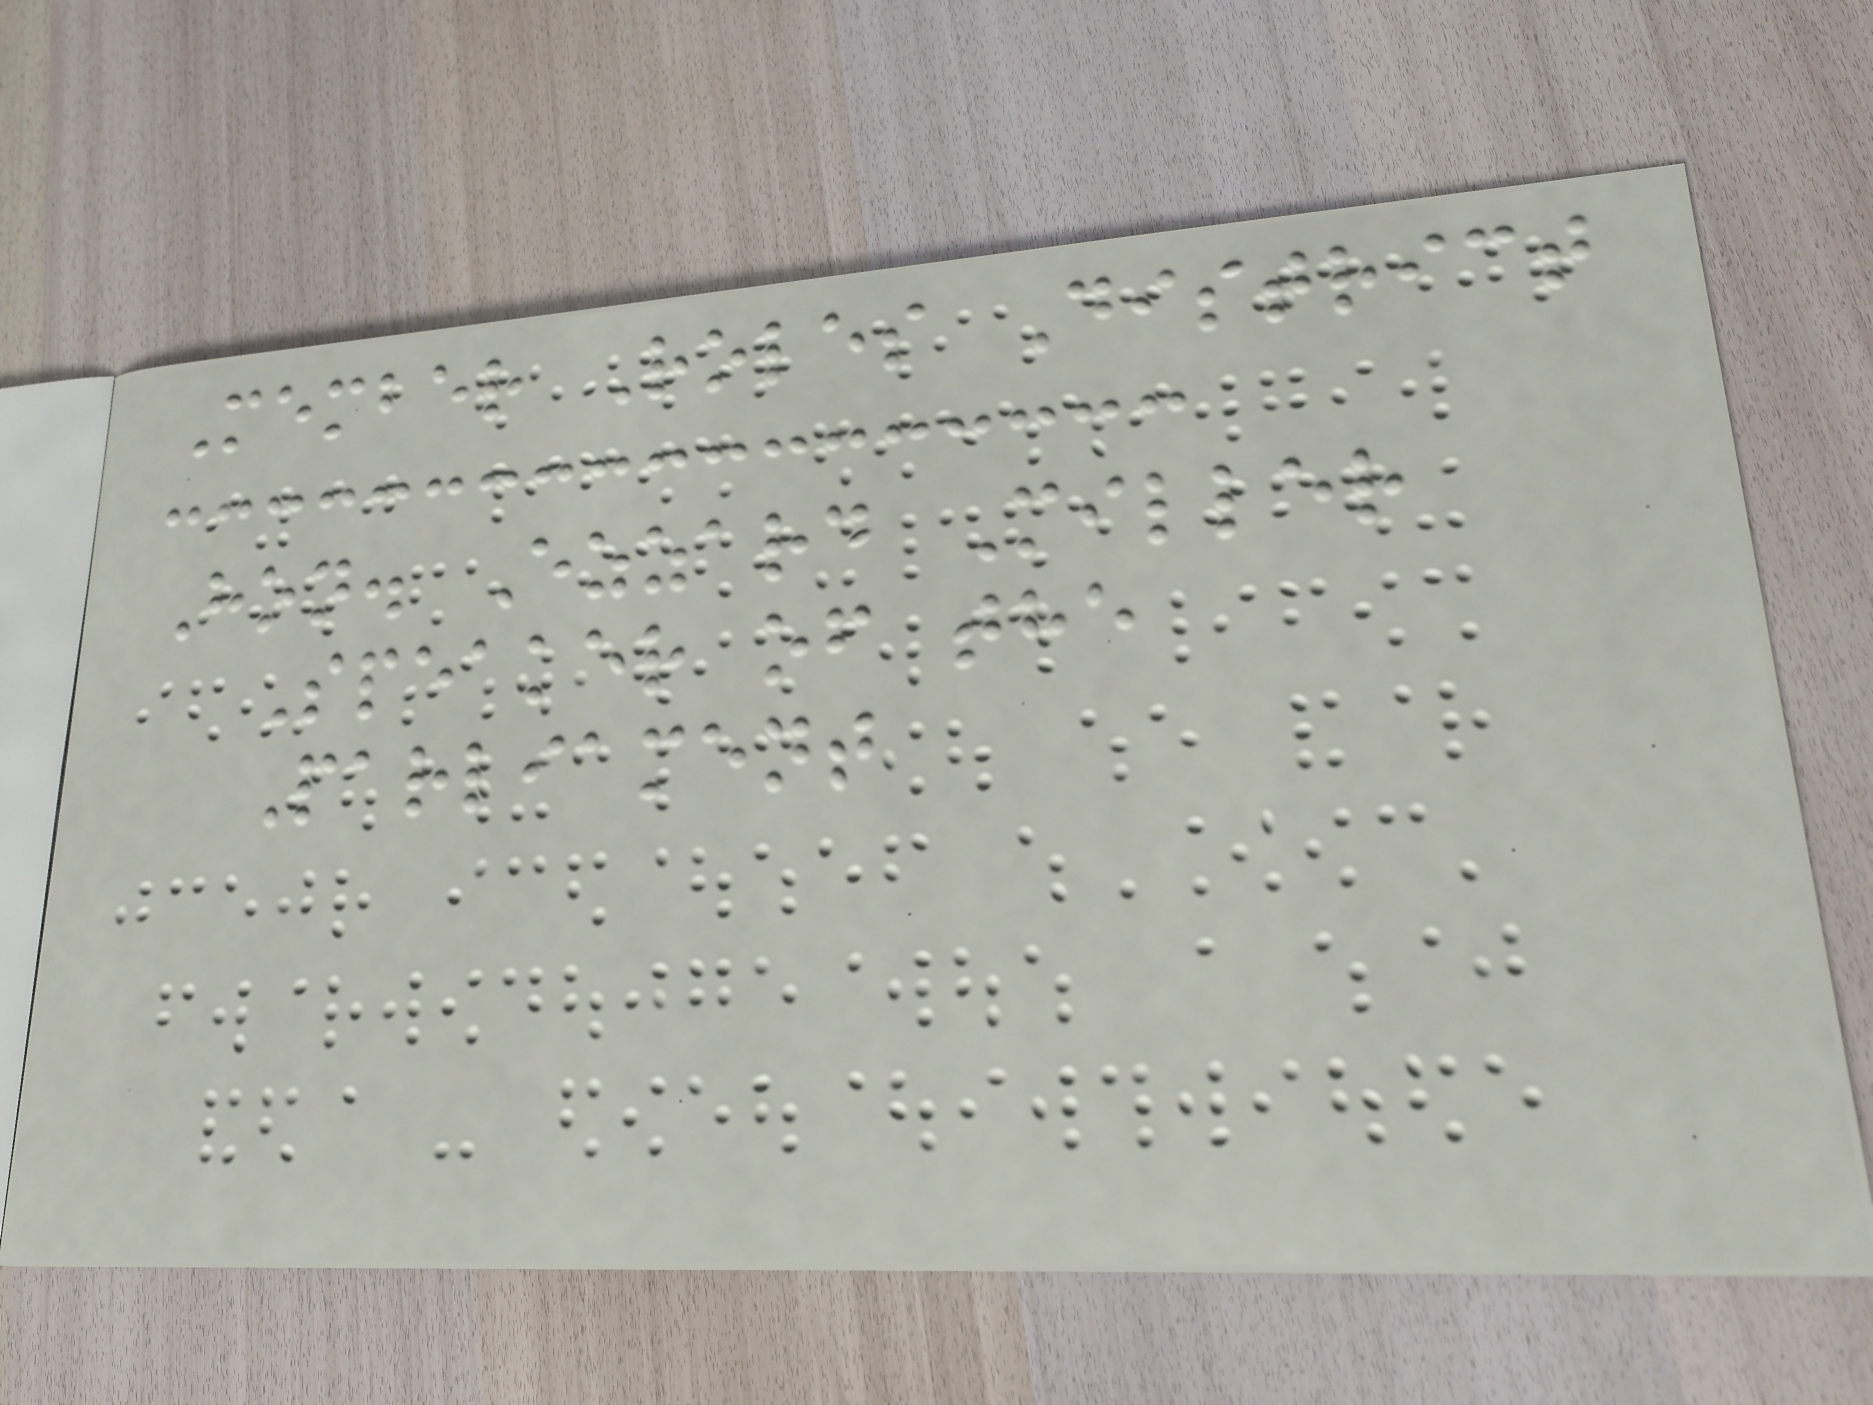Member Roles District
Hon. Ezzard Miller
Speaker of the
Parliament
